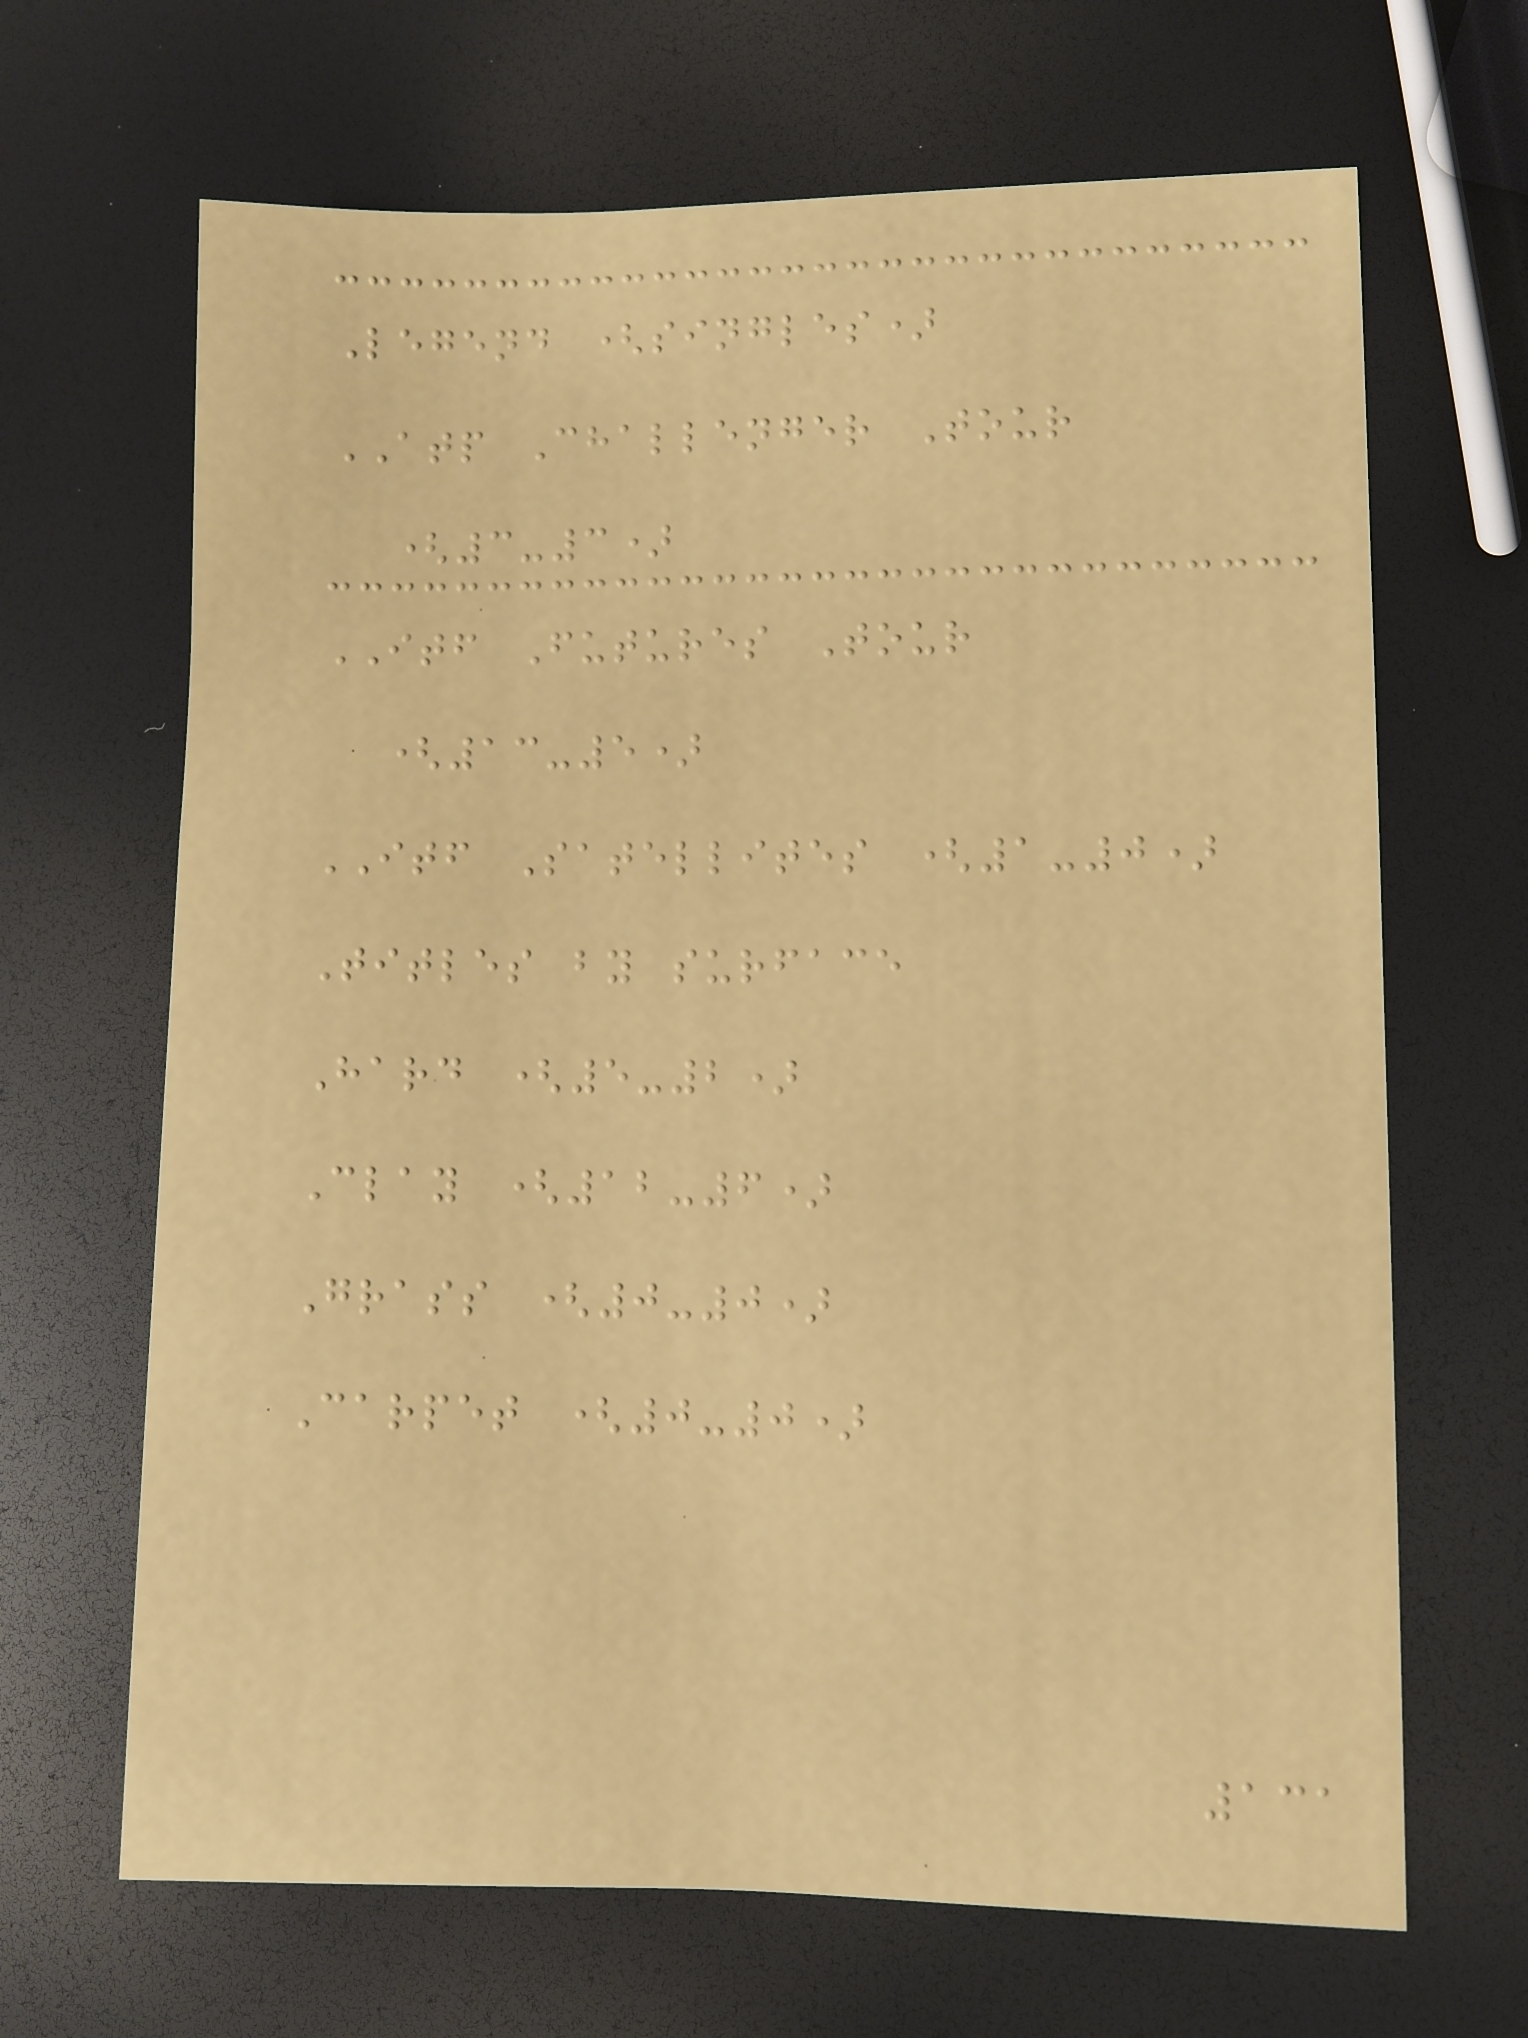Legend (singles)
ATP Challenger Tour
(3-3)
ITF Futures Tour
(13-5)
ITF Satellites (1-0)
Titles by surface
Hard (5-2)
Clay (12-6)
Grass (0-0)
Carpet (0-0)
131
